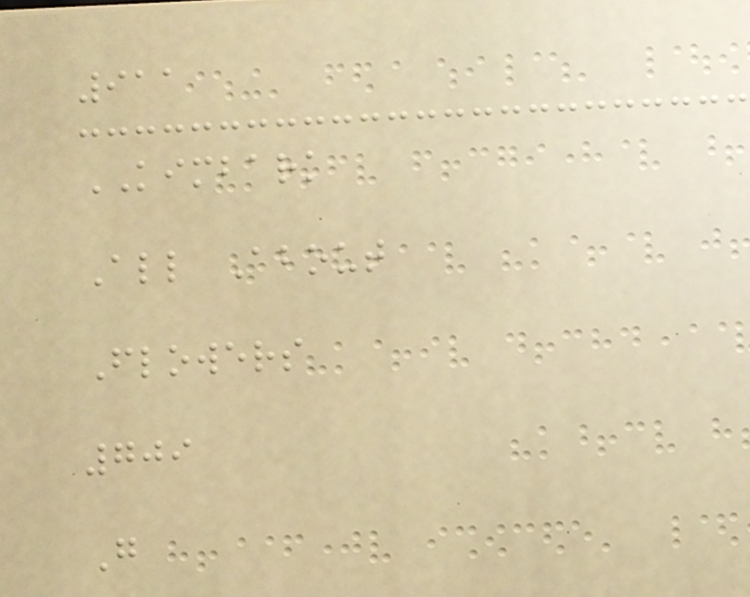911
KIMBARK
All About
Flowers
709
G
